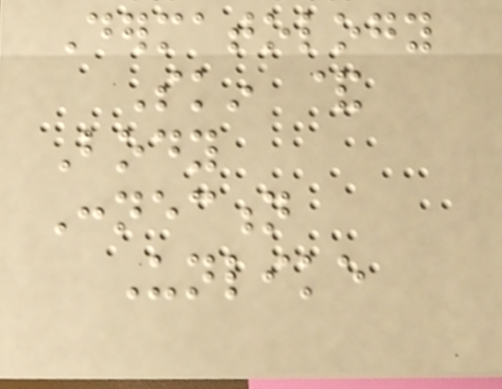Dermatology
Skin &
Body
Connection
Unlike
